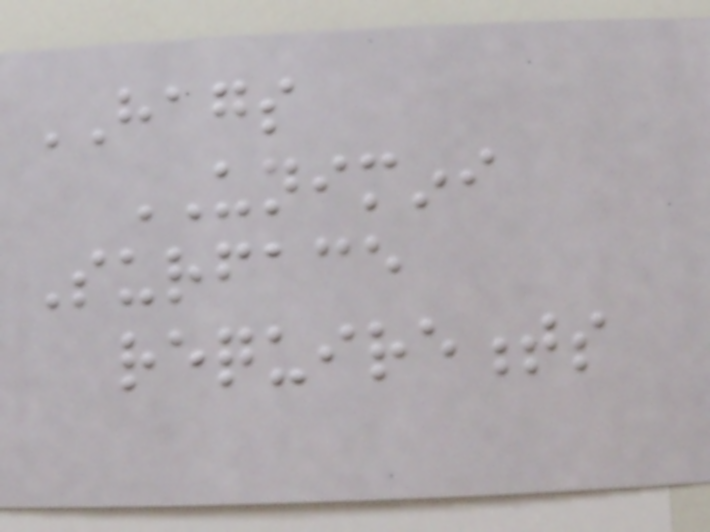HAGS
UNIMINI
Surface
requirements
